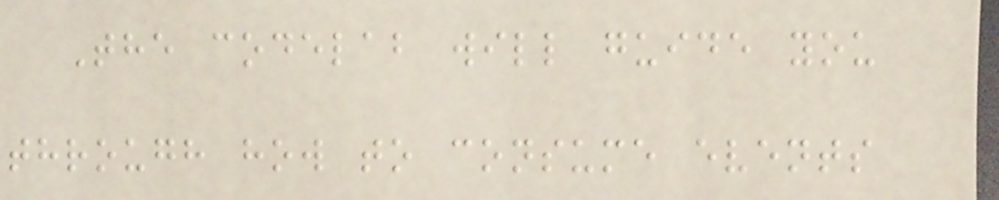The codelab will guide you
through how to consume events
